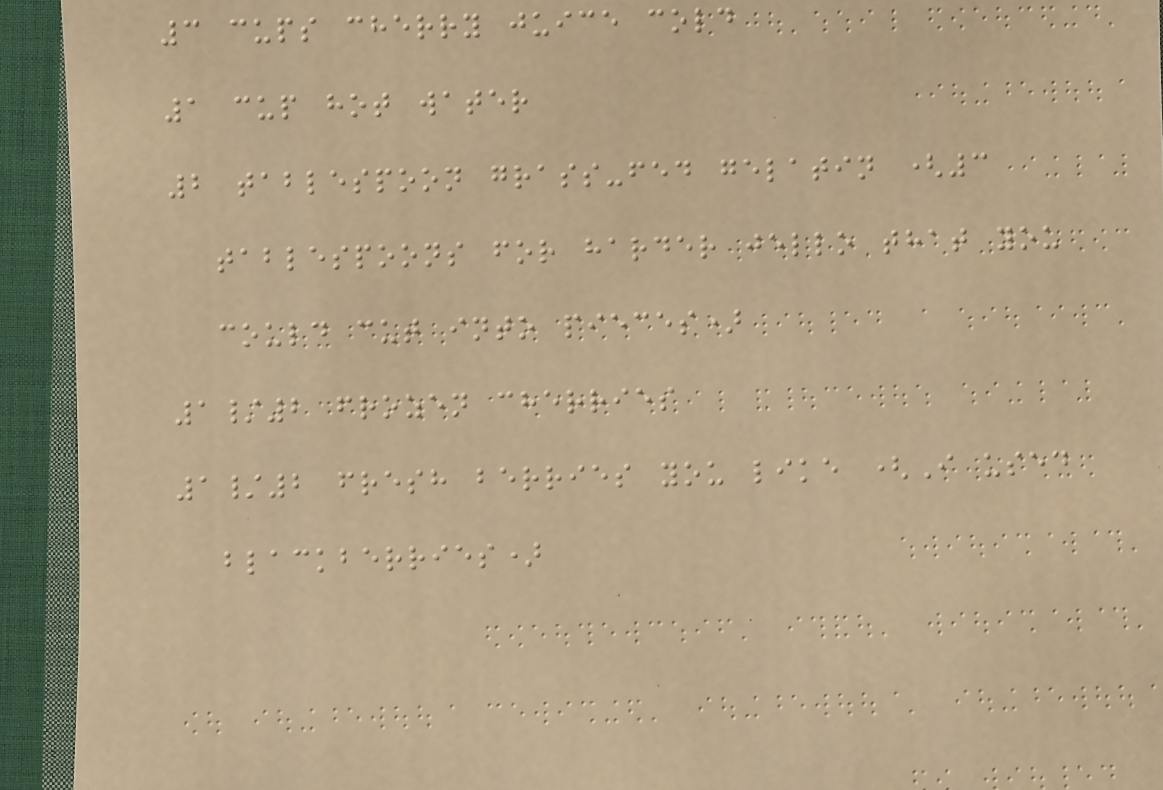3 cups cherry juice cold
1 cup hot water
2 tablespoon grass-fed gelatin (3
tablespoons for harder jello that you
could cut into pieces)
1/2 frozen cherries
1/2 fresh berries you like (I used
blackberries)
